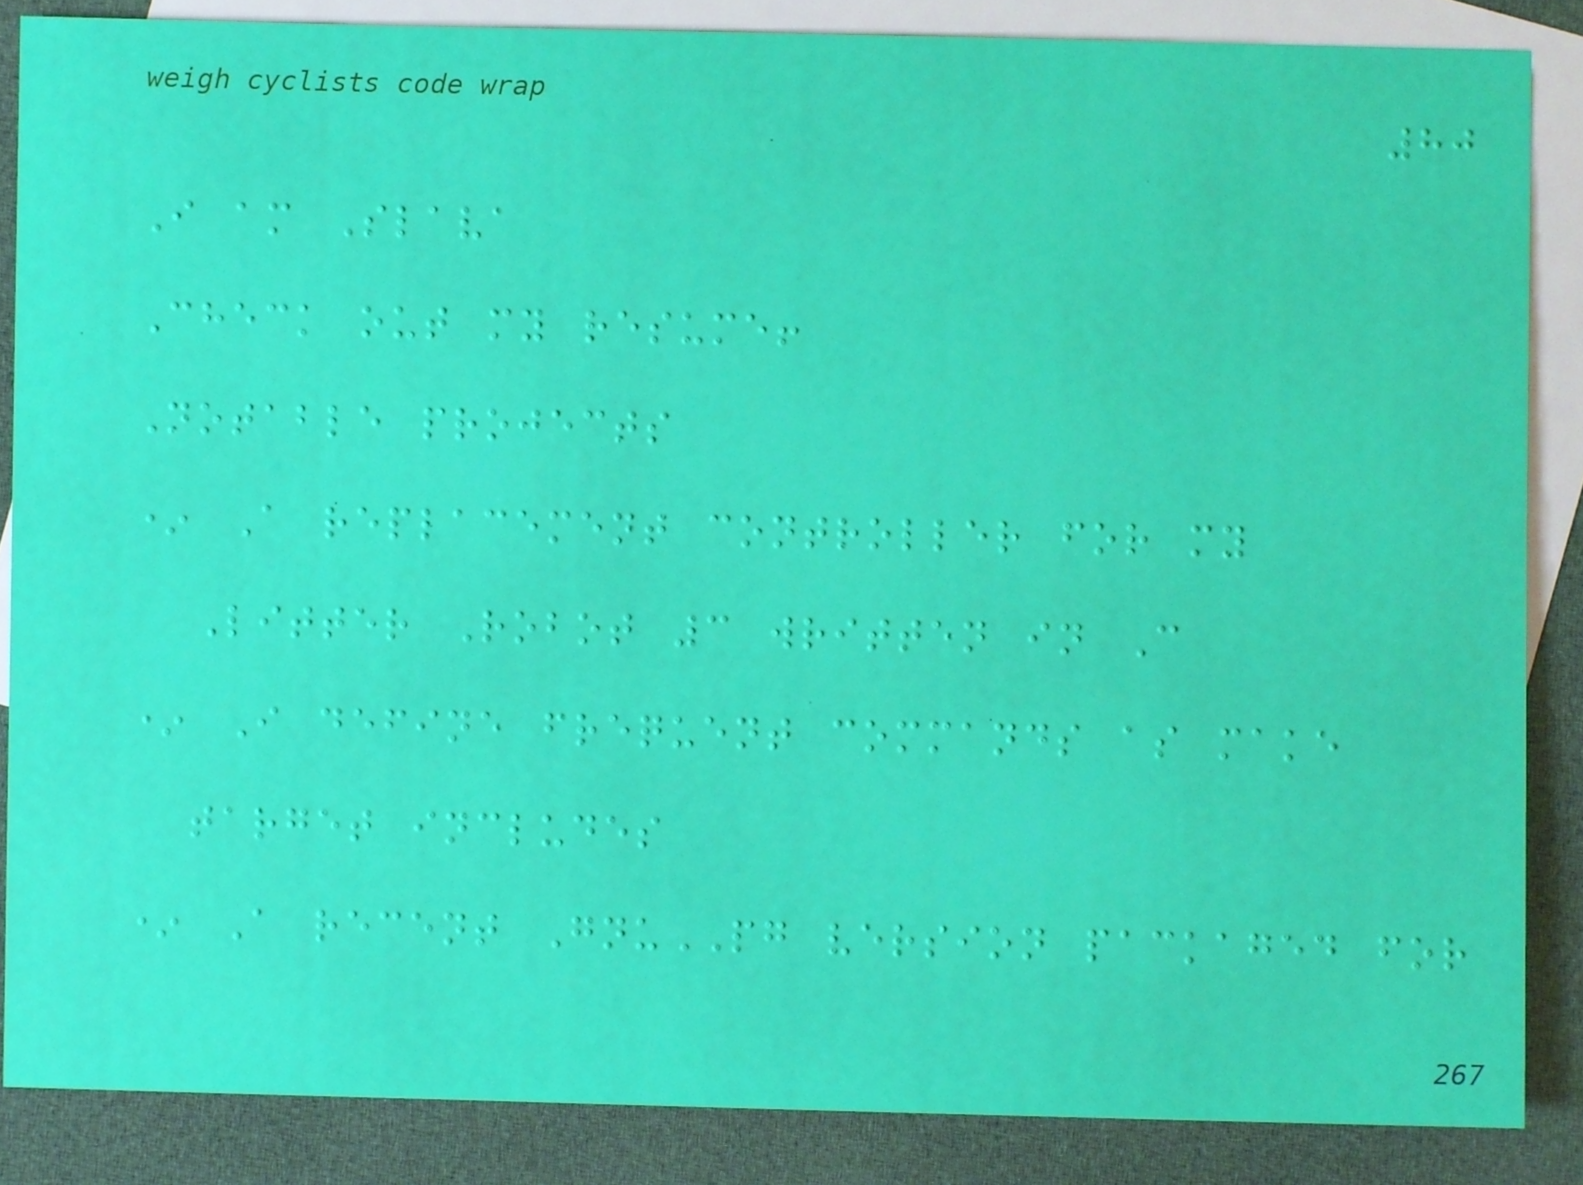80
I am Slava
Check out my resume!
Notable projects
* A replacement controller for my
Litter Robot 3 written in C
* I define frequent commands as make
target includes
* A recent GnuPG version packaged for
